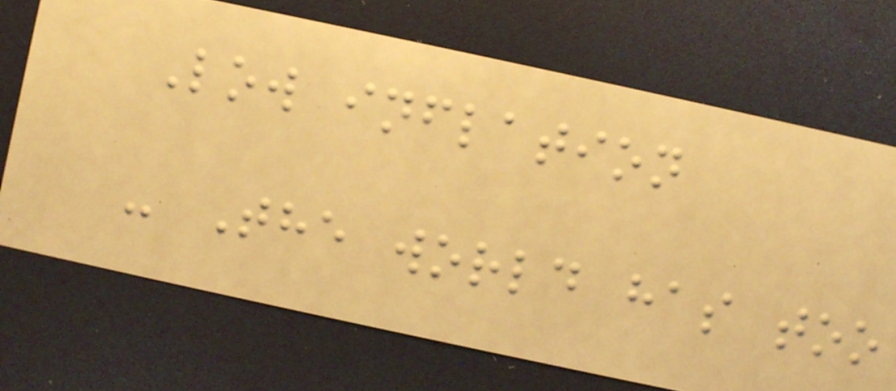Low inflation
- The world has too
